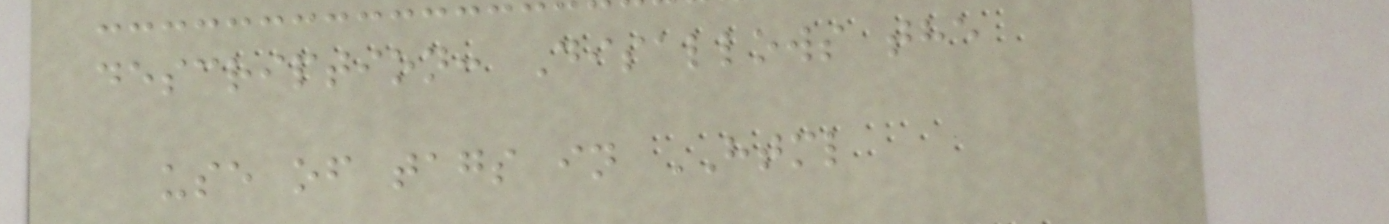description: Disallows the
use of tags in HTML
